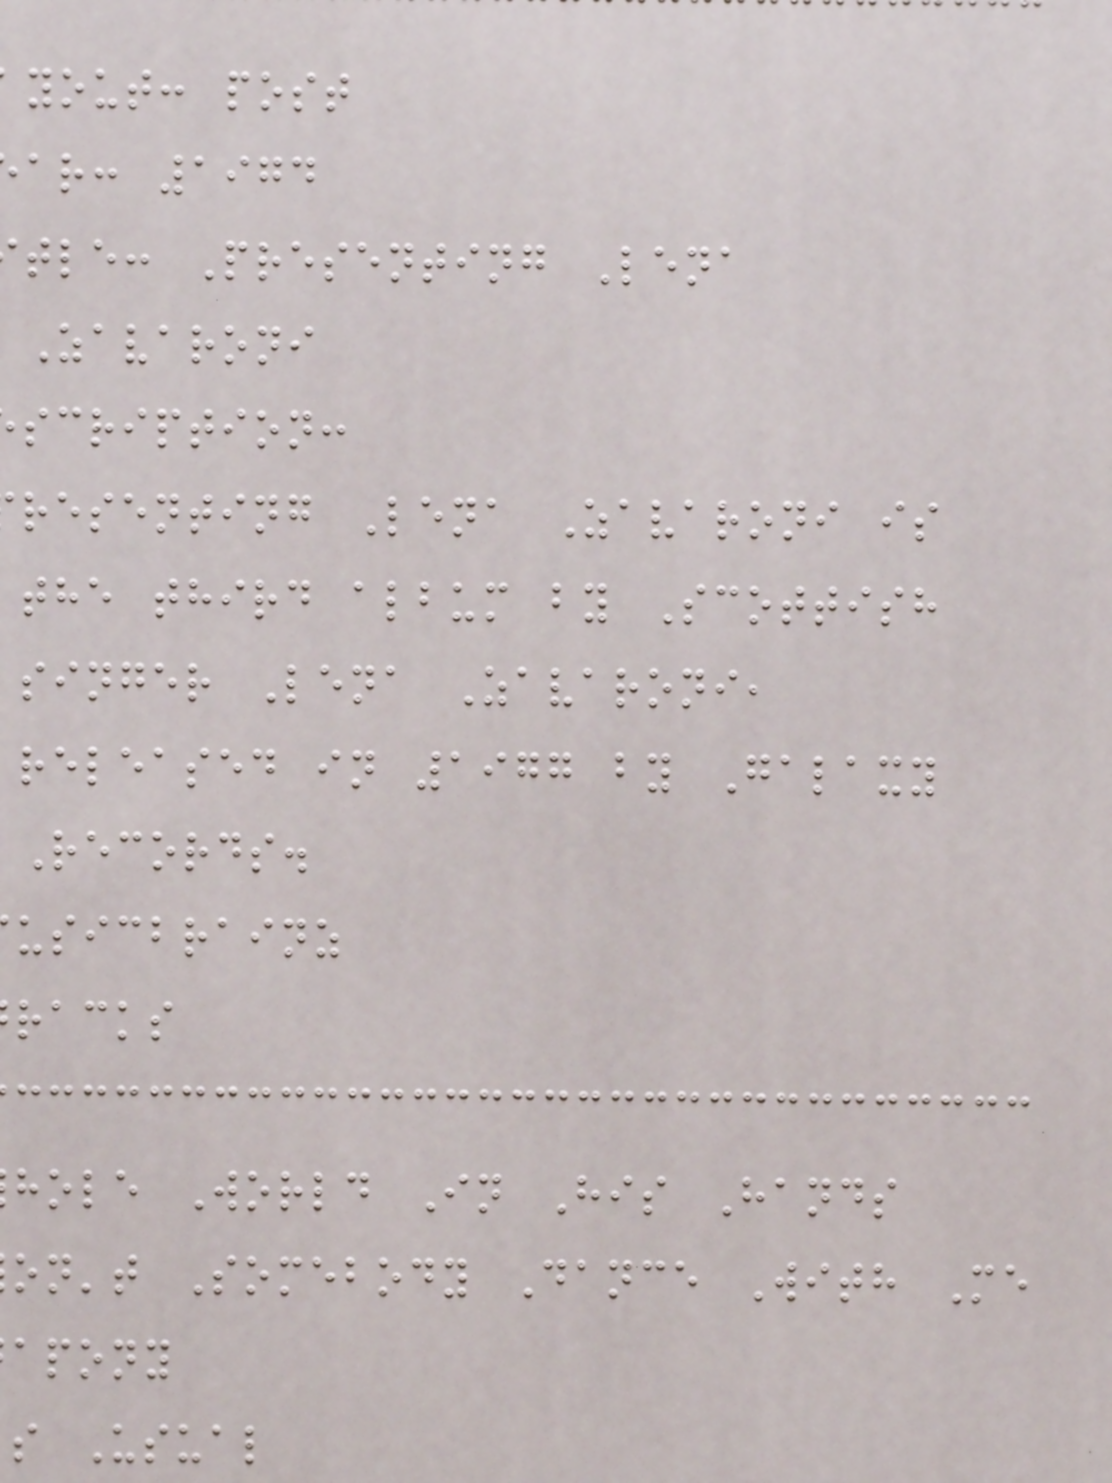yout: post
ar: 1974
tle: Presenting Lena
Zavaroni
scription:
resenting Lena Zavaroni is
the third album by Scottish
singer Lena Zavaroni,
released in 1977 by Galaxy
Records.
usicbrainz
racks
hole World In His Hands
on't Somebody Dance With Me
apony
s Usual
